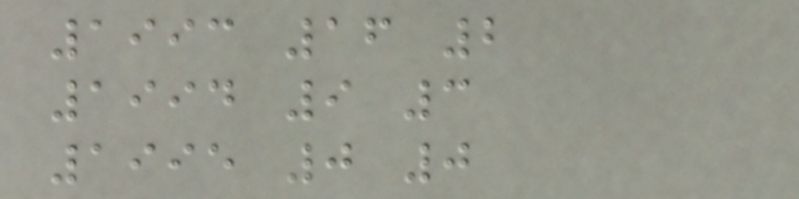1993 16 2
1994 9 3
1995 0 0
